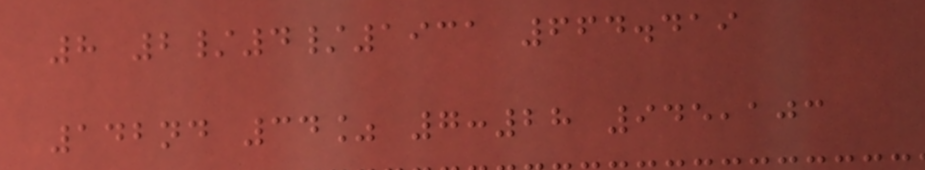8 2/4/1931 664.419
142nd 34% 7:28 945,103
